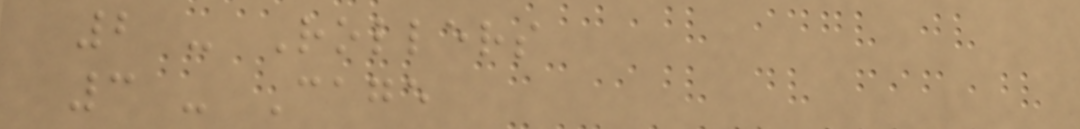2 - Rollers
3 - Cage
